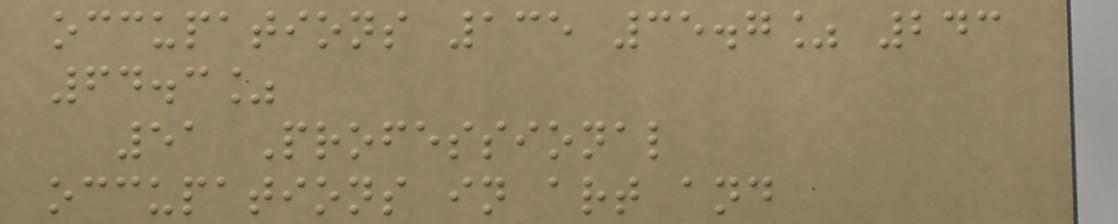occupations 135 35.7% 243
64.3%
51 Professional
occupations in art and
